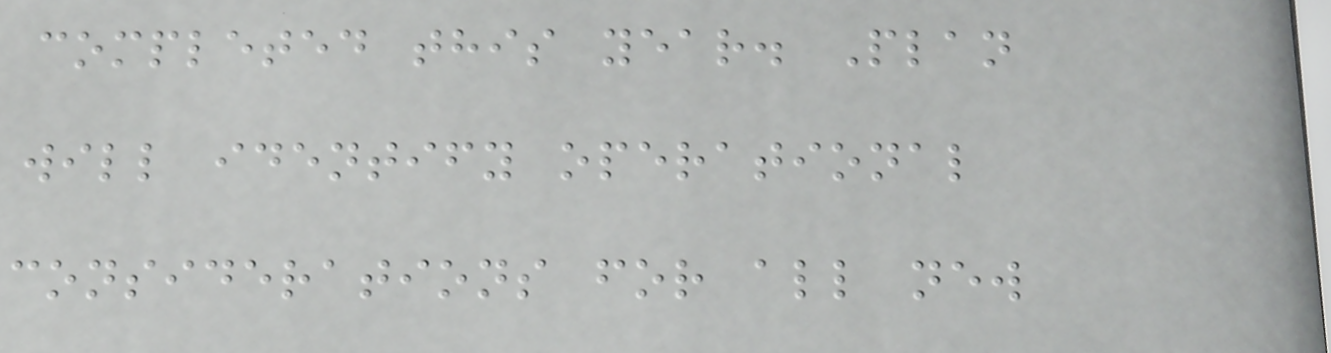completed this year. Plan
will identify operational
considerations for all new
